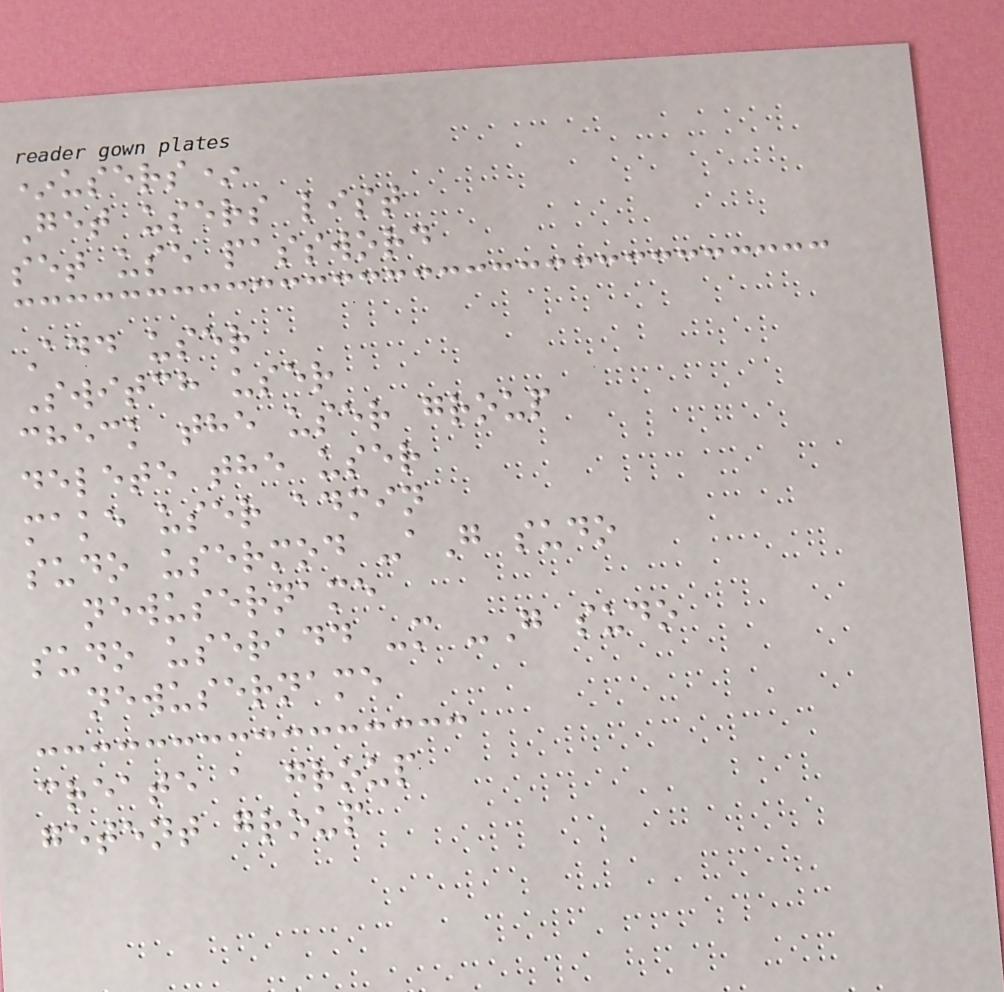*users*
Get users list
set use password
Add user
Switch user
check the user group
delete the user
make user admin
sudo usermod -aG sudo
newusername
sudo useradd -m -G sudo
newusername
create a group
getent group
